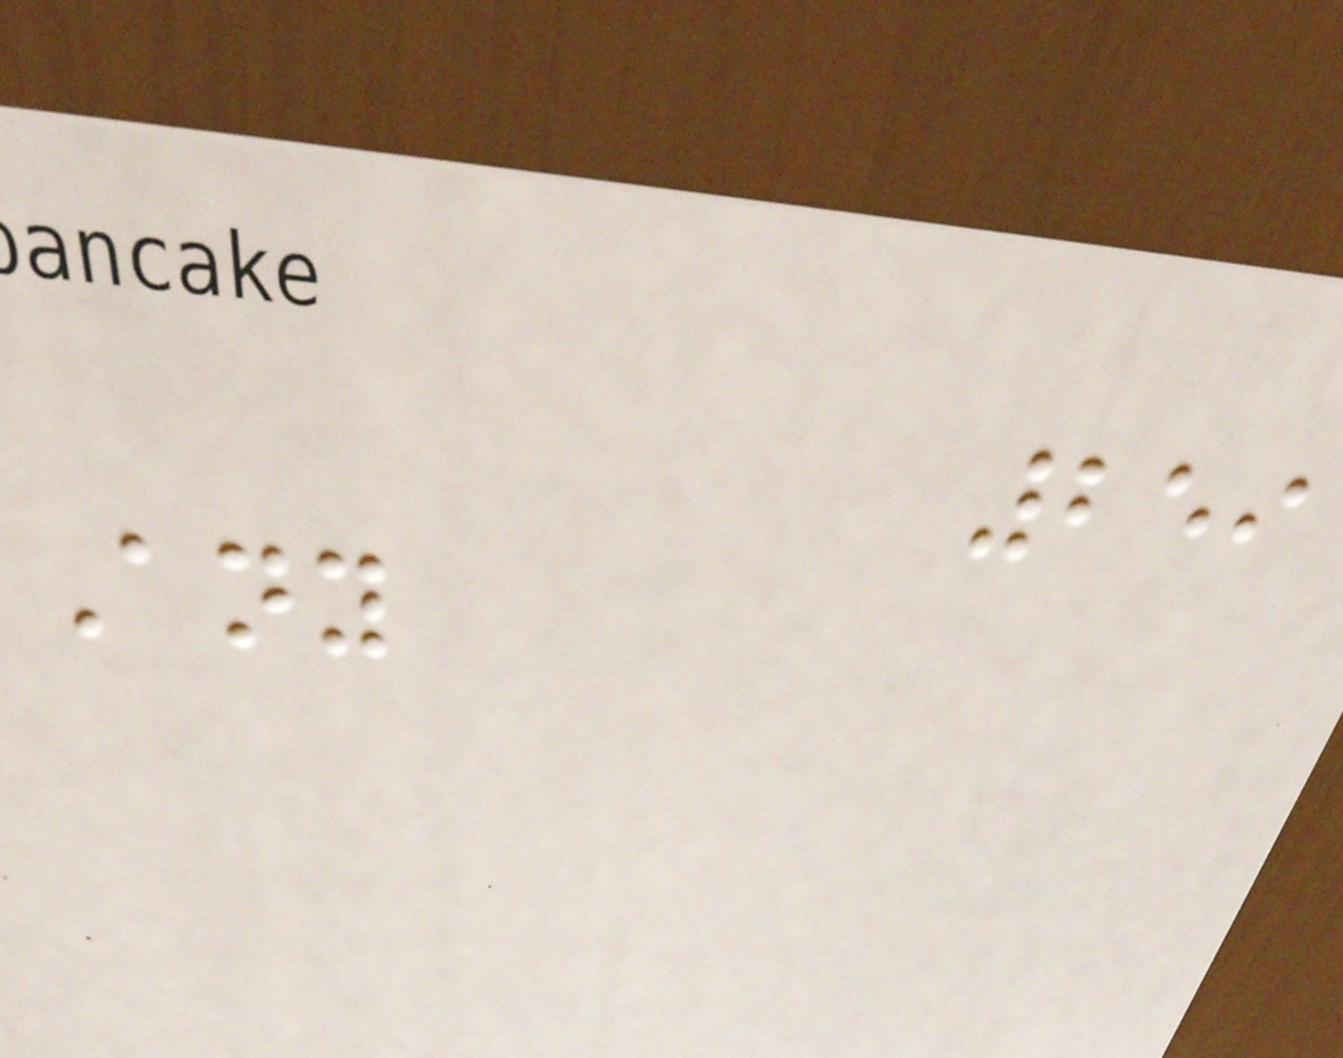259
Any
